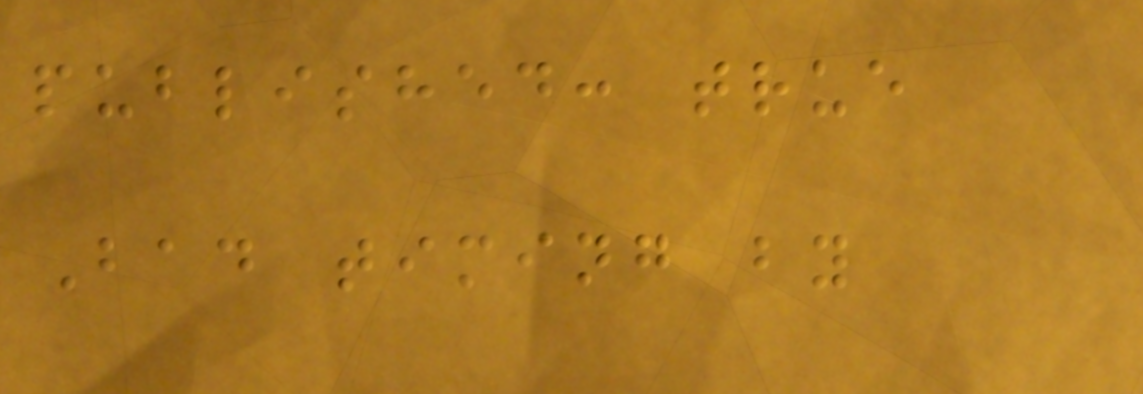published: true
Bad timing by
